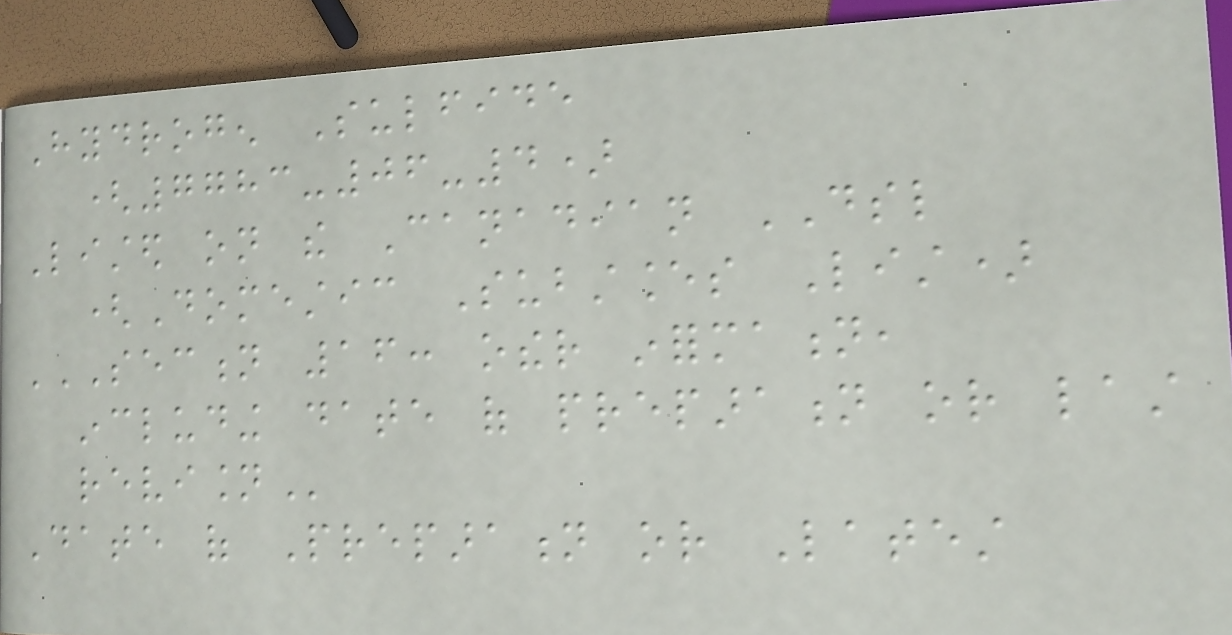Hydrogen Sulfide
(7783-06-4)
Listed on the Canadian DSL
(Domestic Substances List)
SECTION 16: OTHER INFORMATION,
INCLUDING DATE OF PREPARATION OR LAST
REVISION
Date of Preparation or Latest
